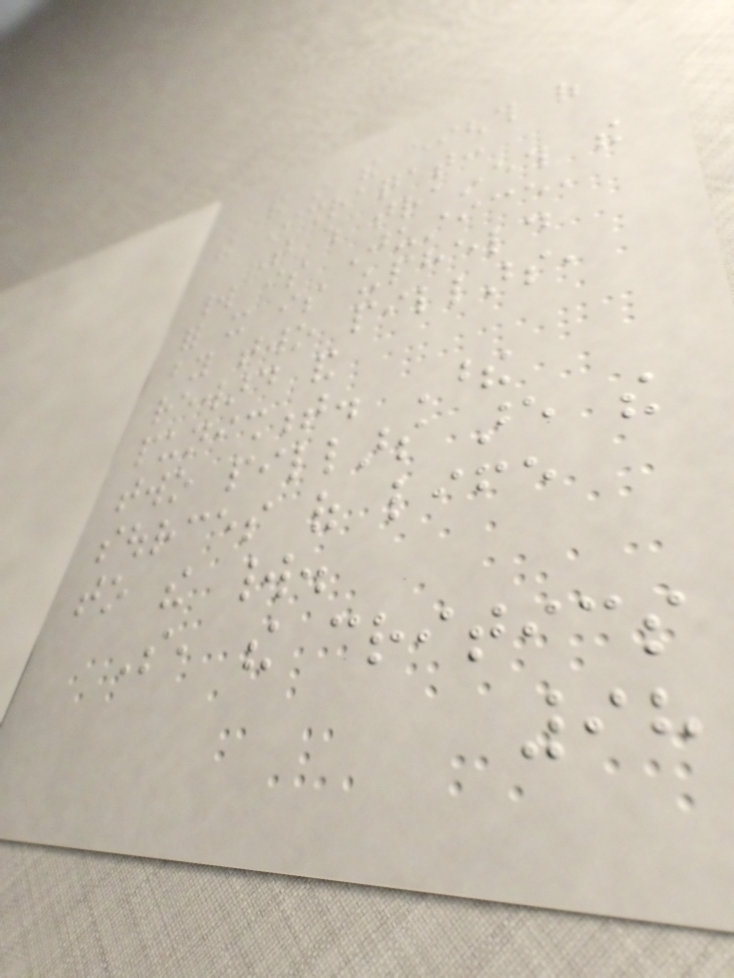and in the eighth of
the Ishraqat:
That which traineth the
world is Justice,
for it is upheld
by two pillars,
reward and
punishment. These
two pillars are the
sources of life
to the world.
So, the critics
98
